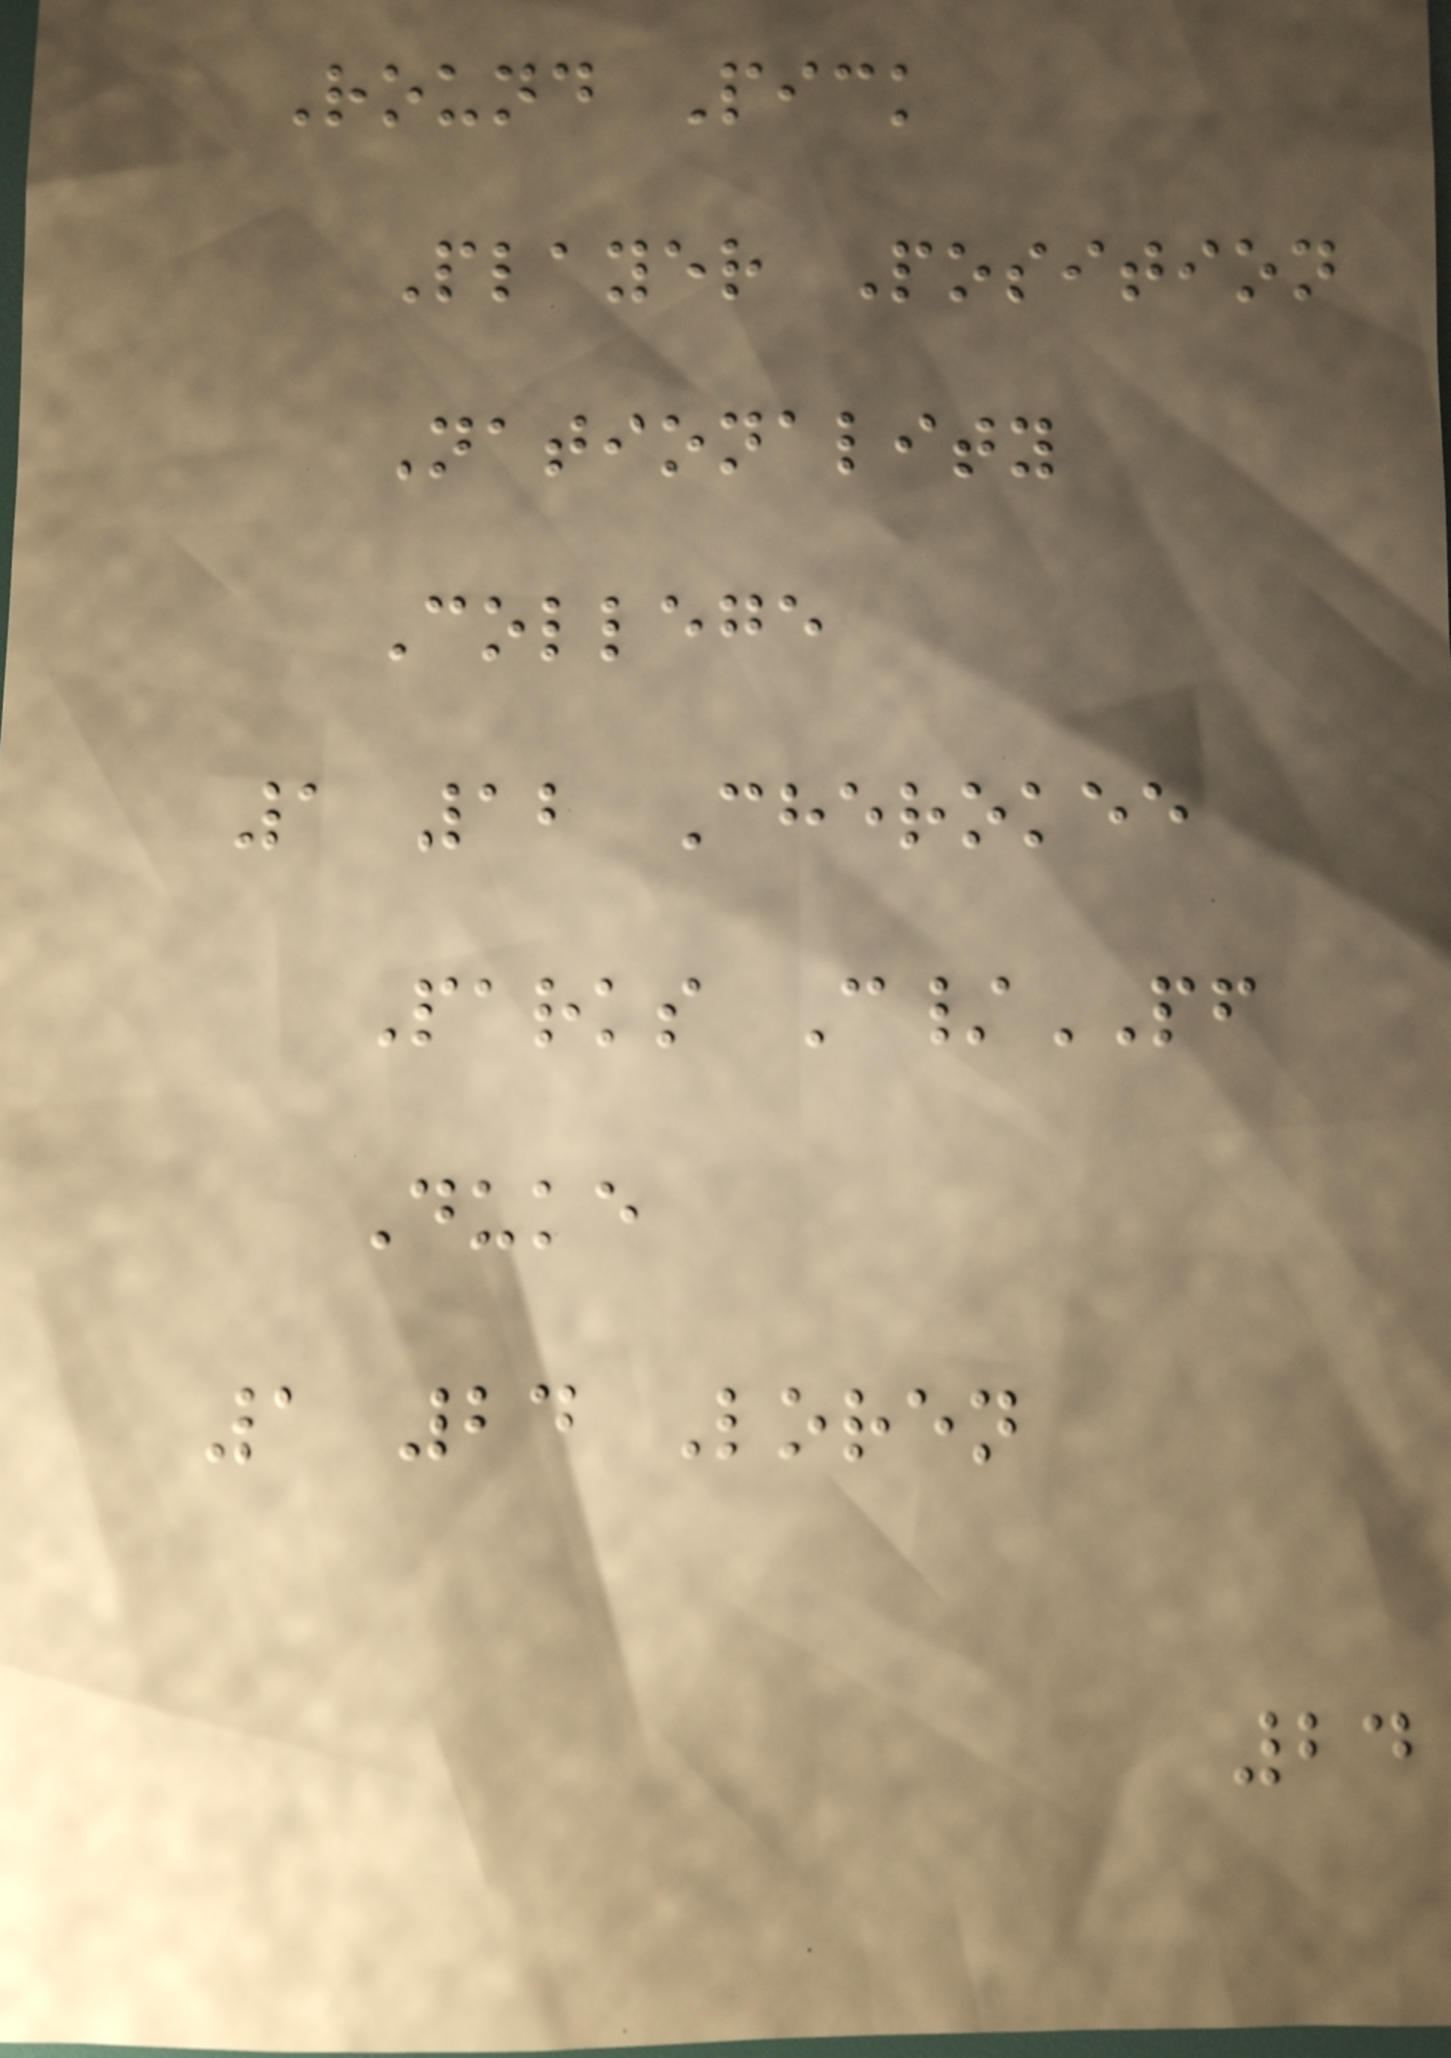Round Pick
Player Position
Nationality
College
1 12 Cherokee
Parks C/PF
Duke
1 24 Loren
24
